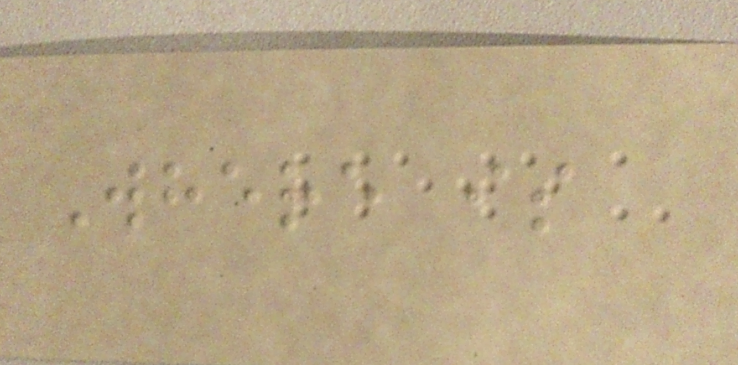Where is
